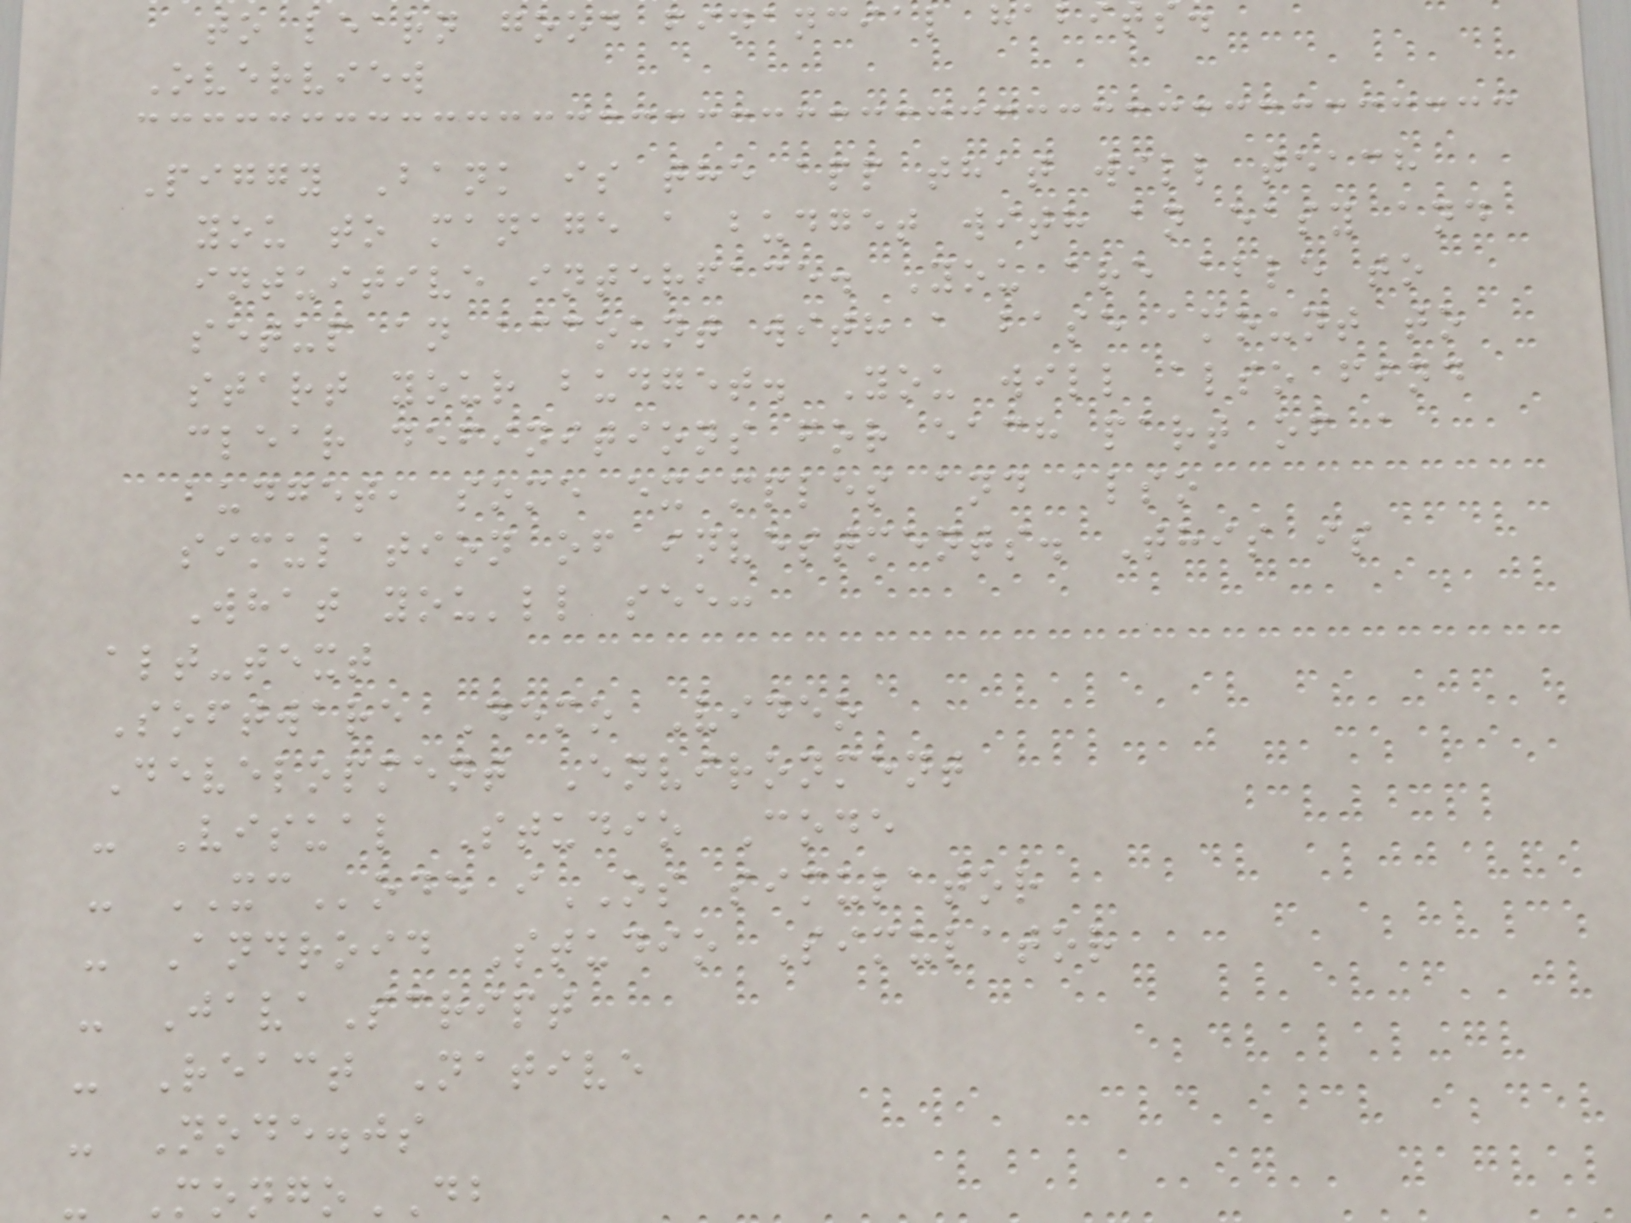to learn good financial habit
Overview
Piggy Bank is the app that will teach
you to manage a budget with an easy and
intuitive interface. You are able to
setup an account with a base amount to
start your budget. You will also find
clear definitions for each part of a
budget, some examples and also
simulation of investments. This is
What you'll see:
alt-text
Software Demo Video
Development Environment
- Visual Studio Code
- XCode iOS simulator
- Android Studio Simulator
- JavaScript
- React Native
- Node.js
- MongoDB
